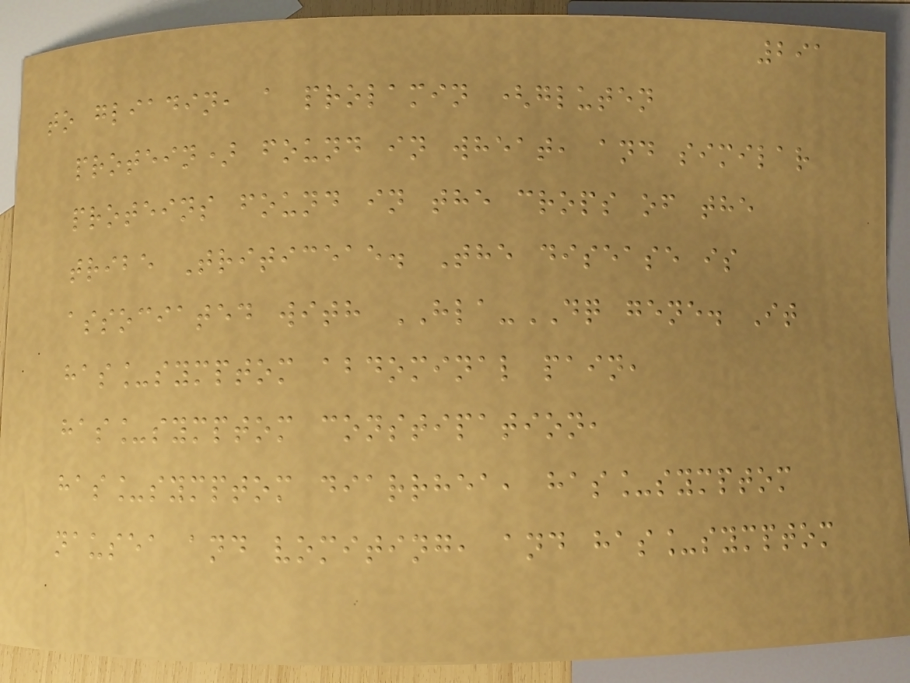291
to gliadin, a prolamin (gluten
protein) found in wheat, and similar
proteins found in the crops of the
tribe Triticeae. The disease is
associated with HLA-DQ gene. It
has_symptom abdominal pain,
has_symptom constipation,
has_symptom diarrhea, has_symptom
nausea and vomiting, and has_symptom
